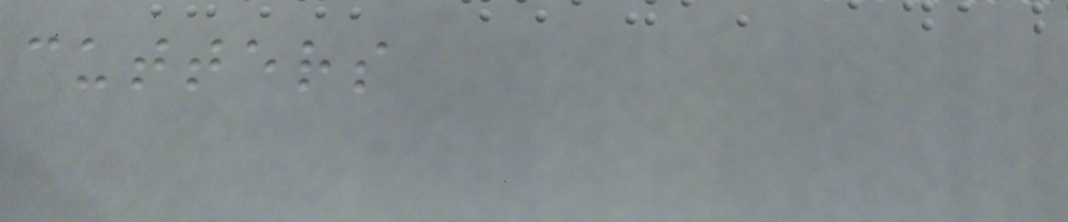cutters
